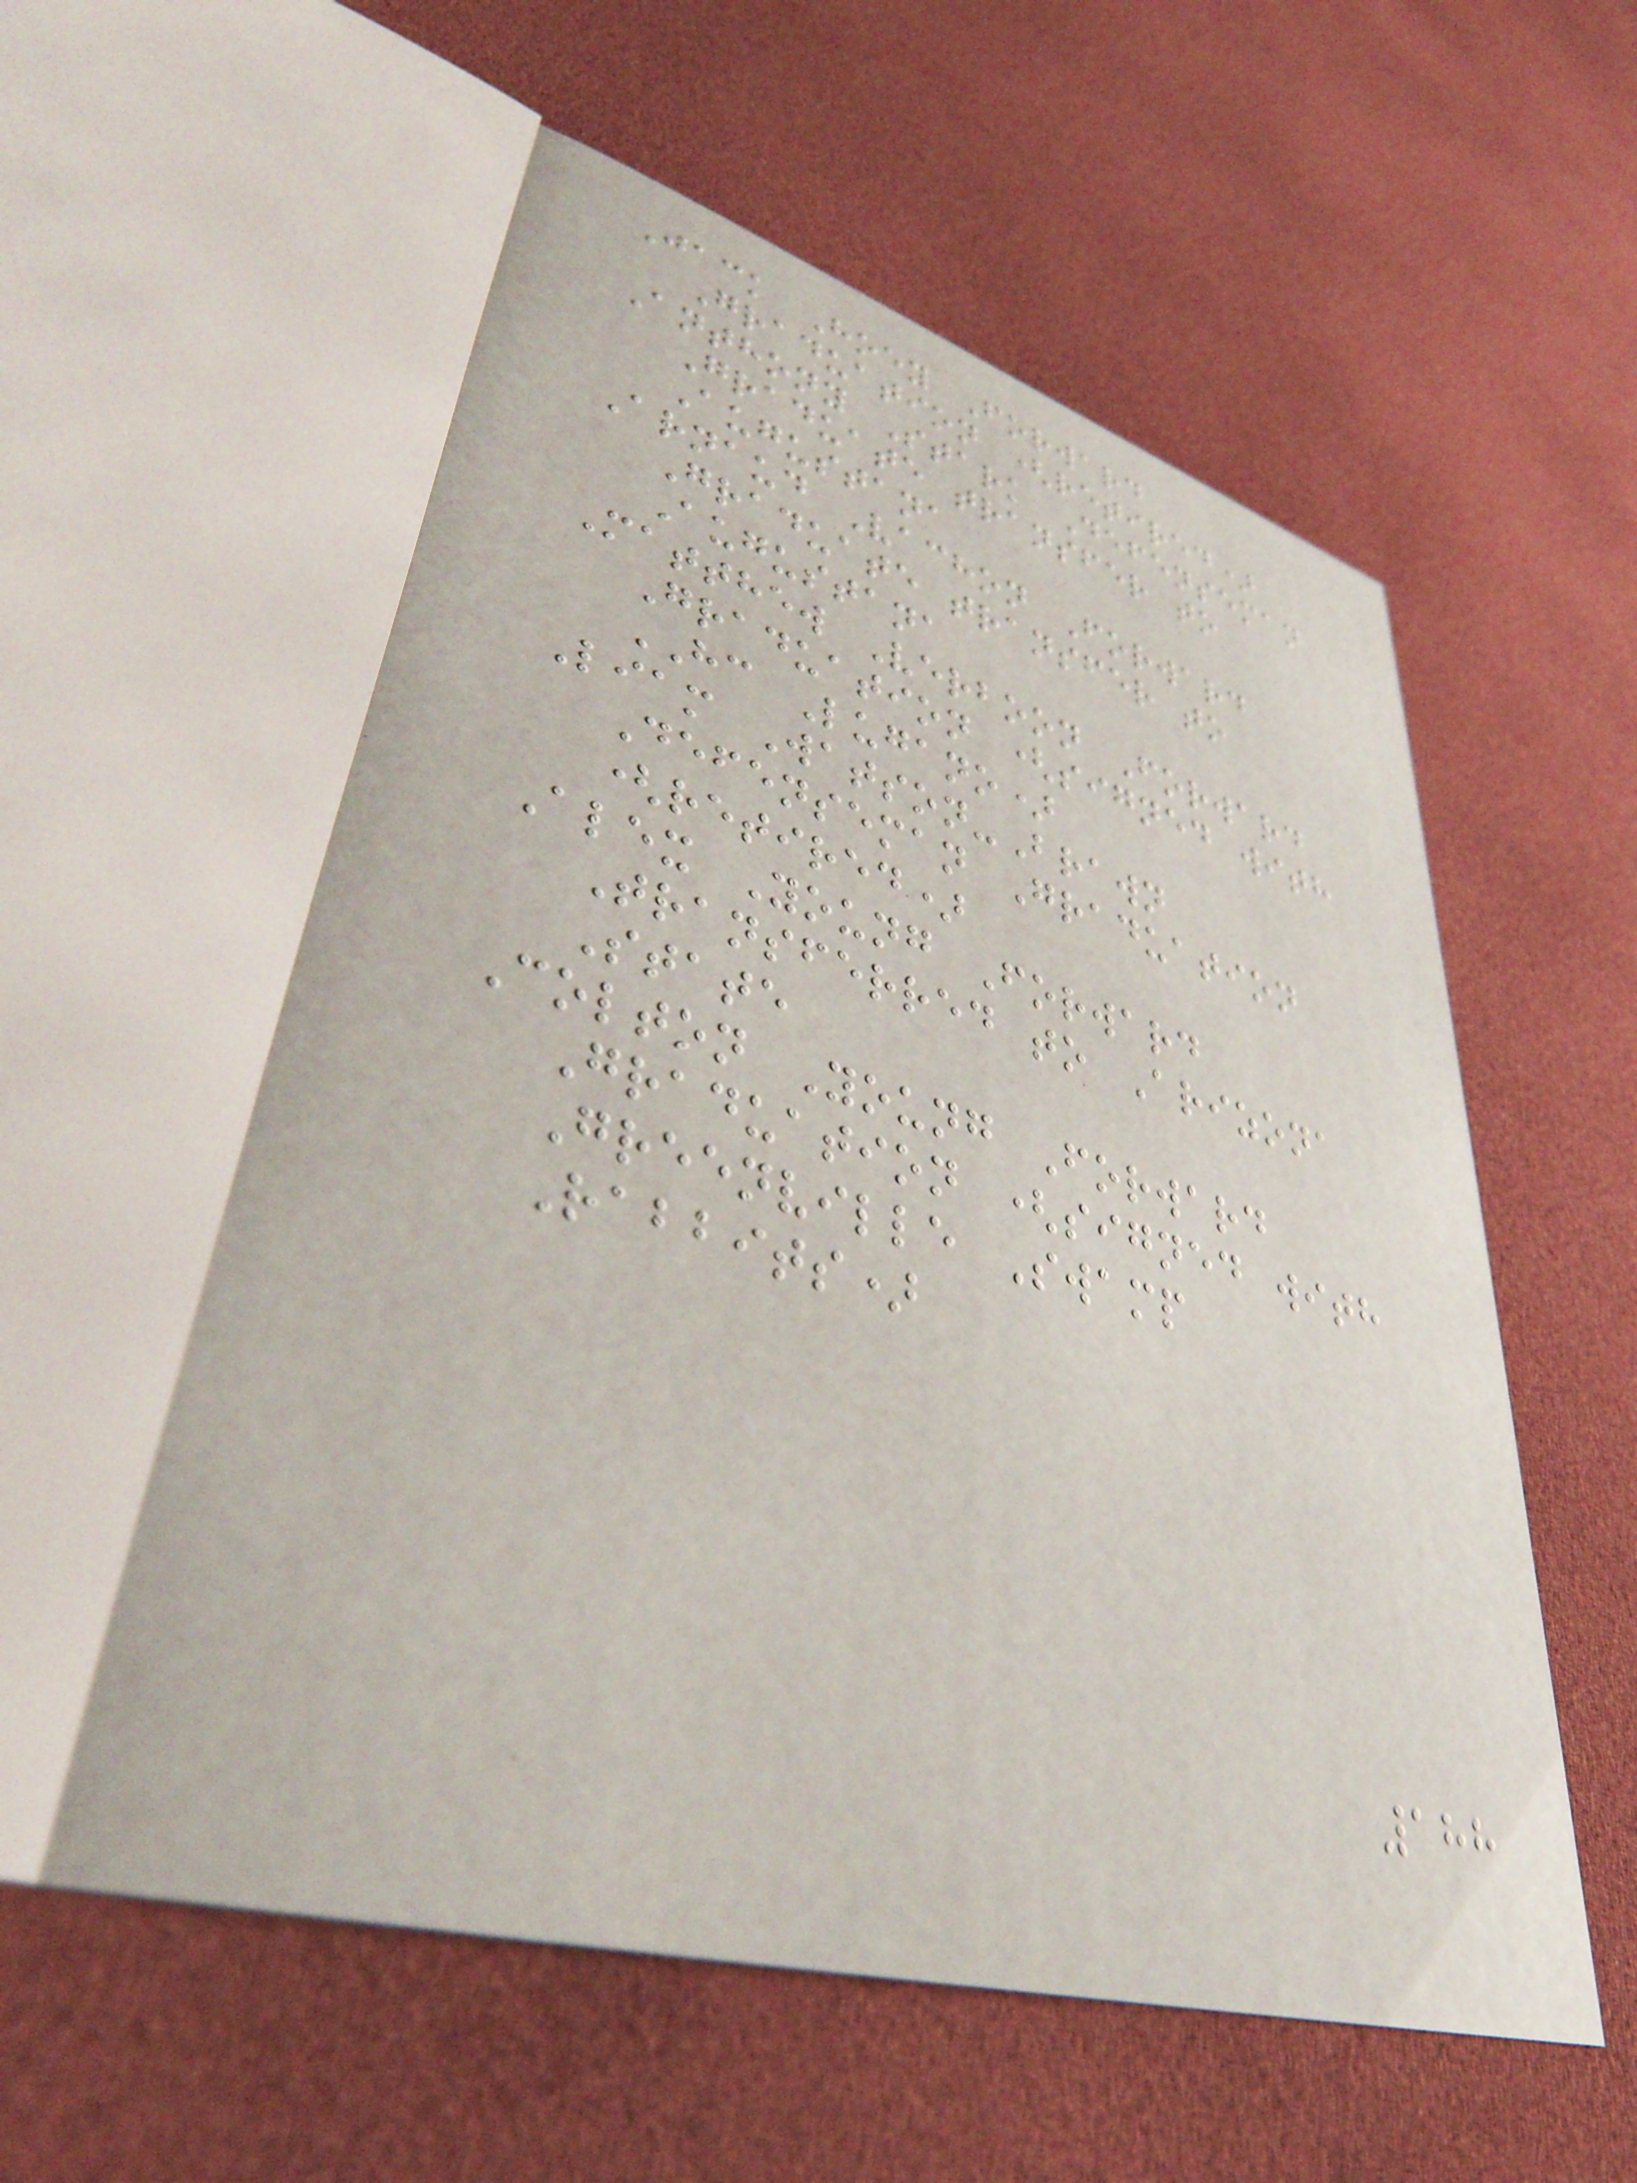Jack Hoey Forward
Graduation (retired)
Anthony Stark Defenseman
Graduate transfer to
Augustana
Arnaud Vachon Forward
Graduate transfer to
Augustana
Matthew Verboon Forward
Graduation (signed with
HC Lugano)
Liam Watson-Brawn
Defenseman Graduation
(retired)
Alex Young Forward
Transferred to Arizona
State
Colton Young Forward
Graduation (signed with
Greenville Swamp
Rabbits)
188
